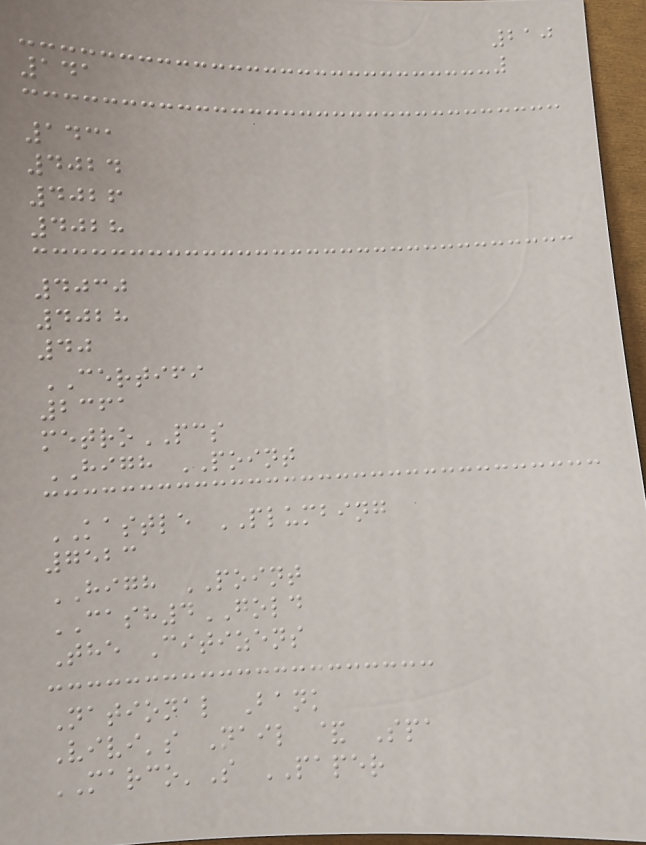210
141
1431
4024
4026
4028
4030
4028
40
CERTIFI
2361
metroPCS
HIGH POINT
KASTLE PLUMBING
7523
HIGH POINT
CASH4GOLD
The Citizens
National Bank
Vivi's Nail & Spa
MARCO'S PAPER
